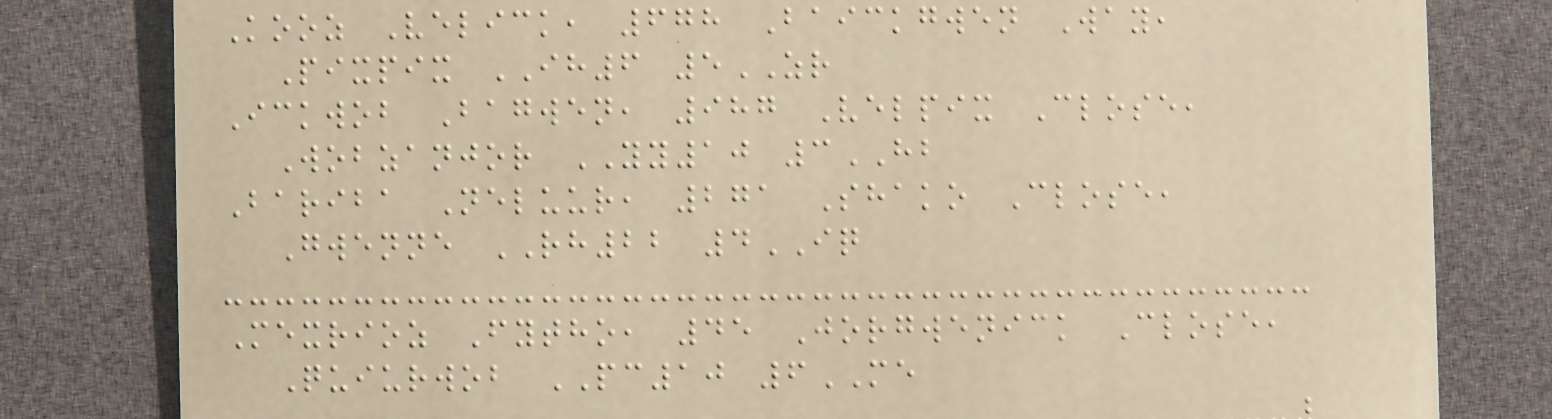Kooz Velick, 678 Baickgwen Way,
Pixpix IH6 5ZR
Ickwob Bagwen, 987 Velpix Close,
Wobzanjor YY10 3HB
Bariba Neluur, 271 Shako Close,
Gwenne RH22 4IQ
Mexrioz Fytho, 45 Jorgwenick Close,
Quiurwob PC10 6ME
